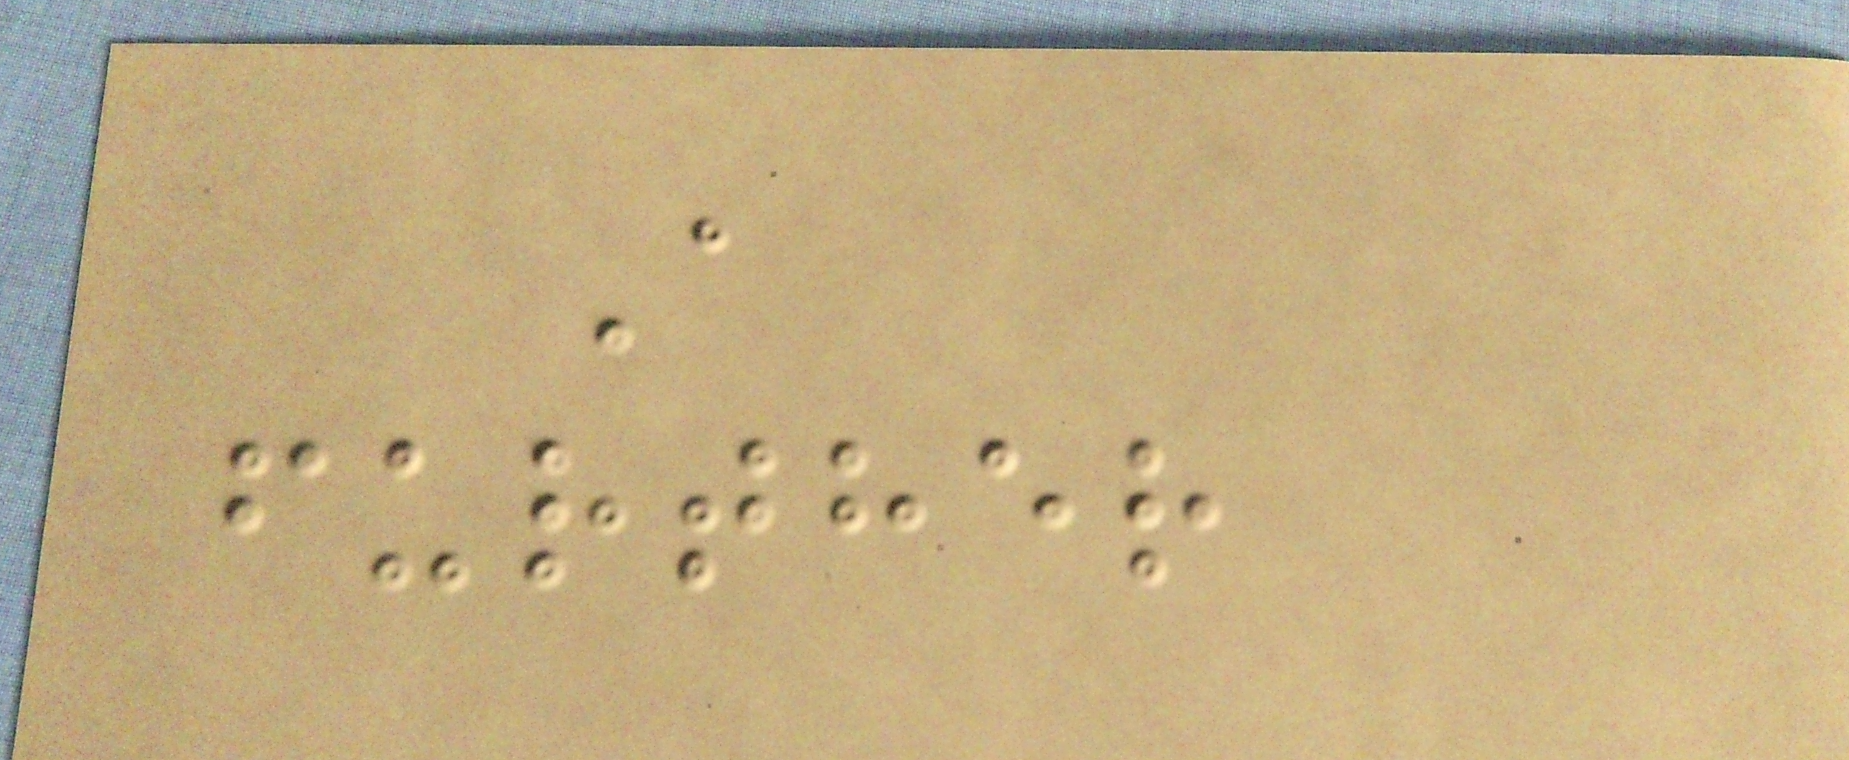A
further
